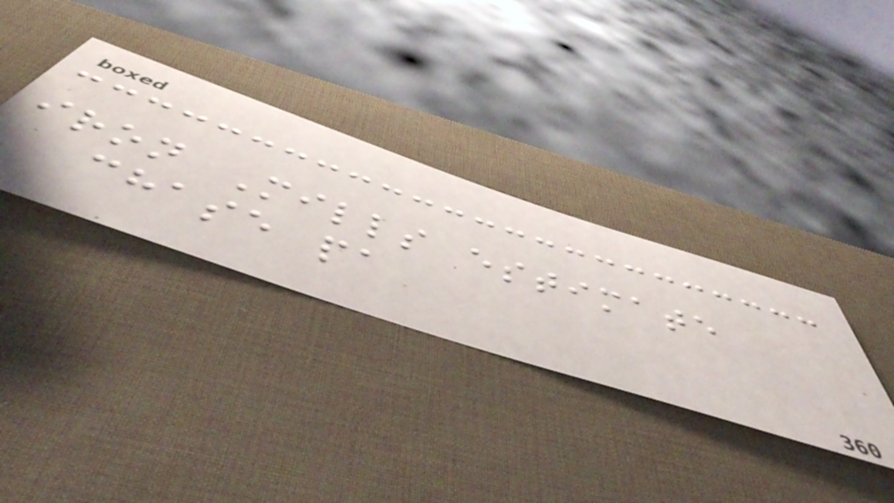iron Mills estimate
chase pa
